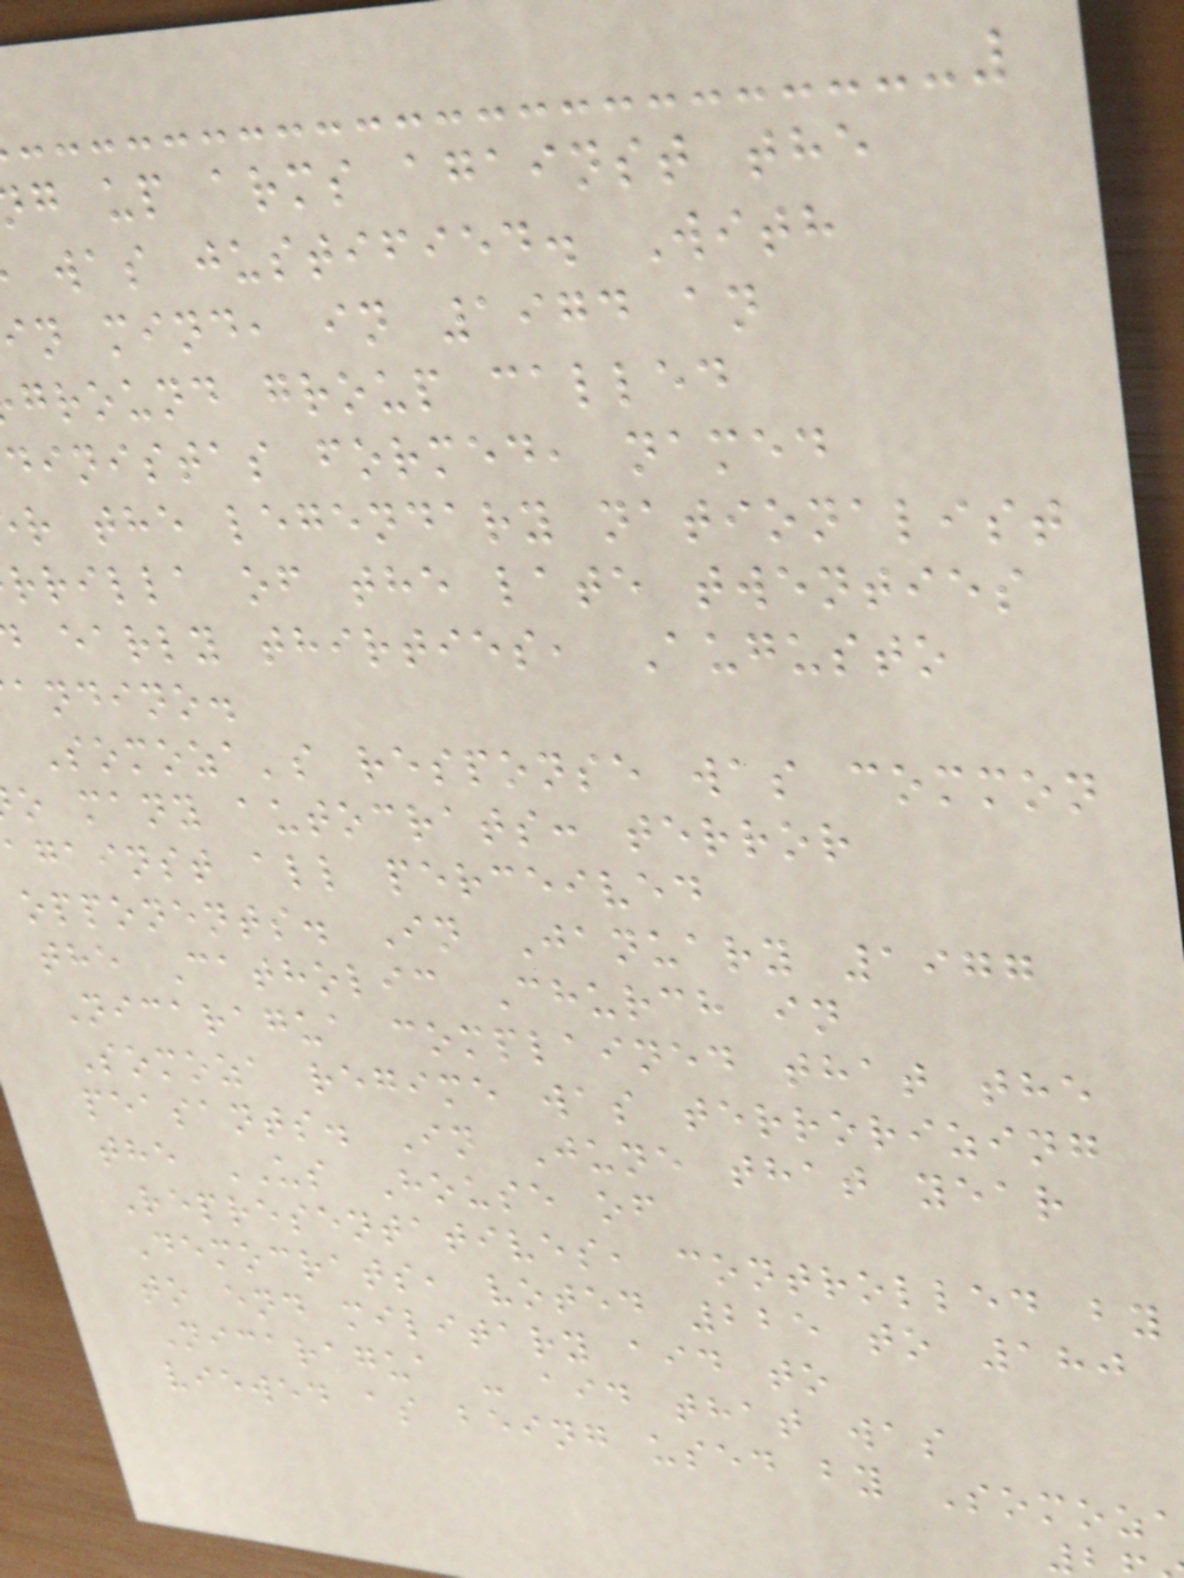g up arms against the
was justified. With
in mind, in 1974 an
ground group called
dinistas formed, named
r the legendary nationalist
rrilla of the late twenties
early thirties, Augusto
andino.
Somoza's response was common
o many autocrats: terror
against all perceived
opponents. In January 1977
the Catholic Church in
Nicaragua complained that the
Somoza regime was terrorizing
peasants. In June that year
the US House of
Representatives, controlled by
Democrats, voted 225 to 180
to end military aid to
Nicaragua - aid that was
viewed as being used by Somoza
